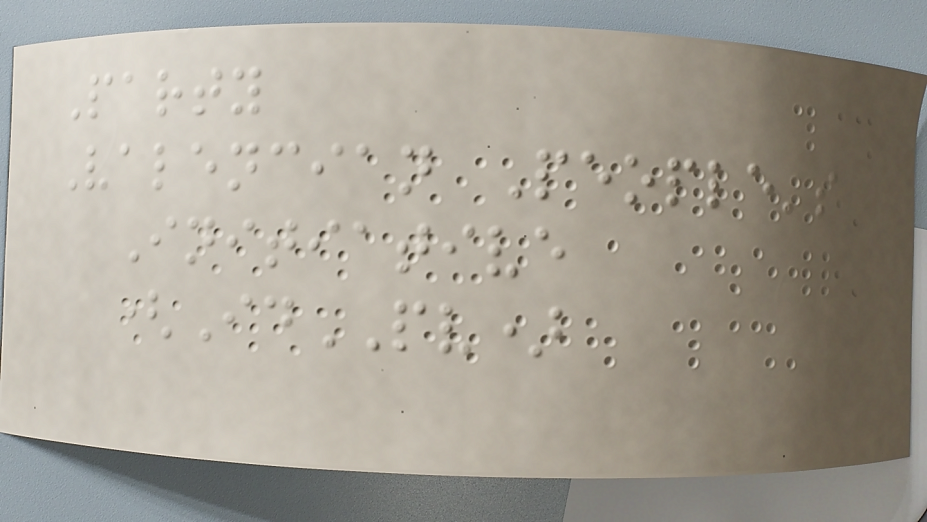Party
Valencian People's
Initiative
(IdPV)
